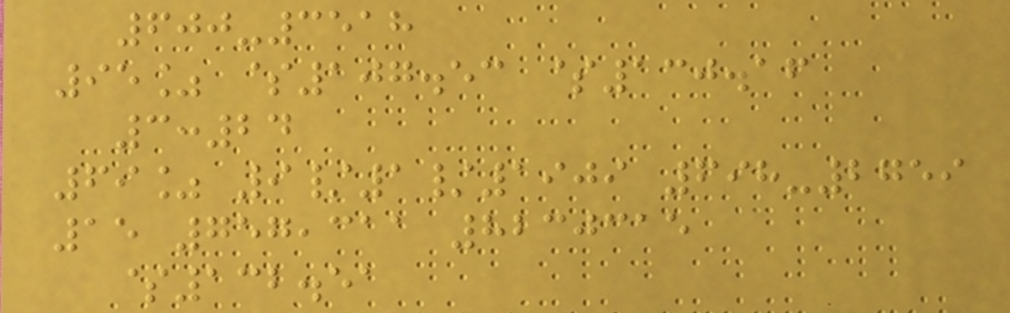600-3518
95% $107.53 $130.16
3:24
69% 9/1/1909 698-2759
15 757,311 8230315
$132.51
